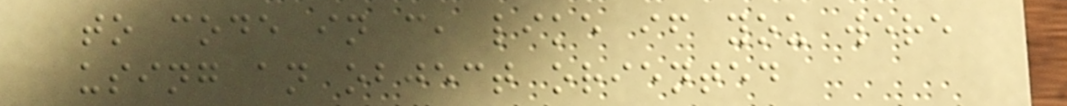to code in c, like if you were
using an object oriented
